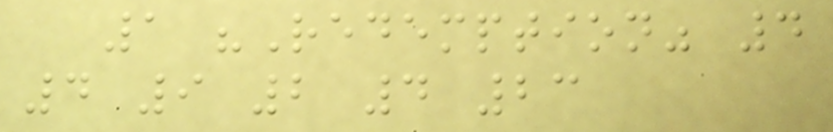1 "Redemption" 4
4 9 2 4 23
